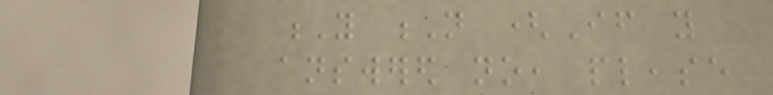Y N (If you
answered no, please
